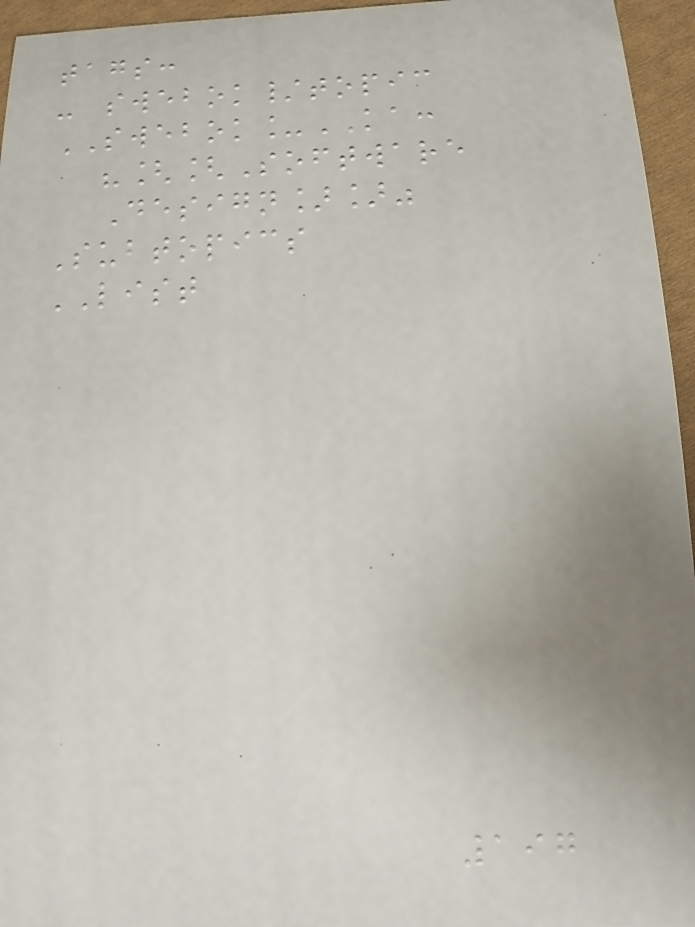tags:
- swebok/topic
SWEBOK_KA:
"[[Software
Design]]"
Subtopics
LIST
197
